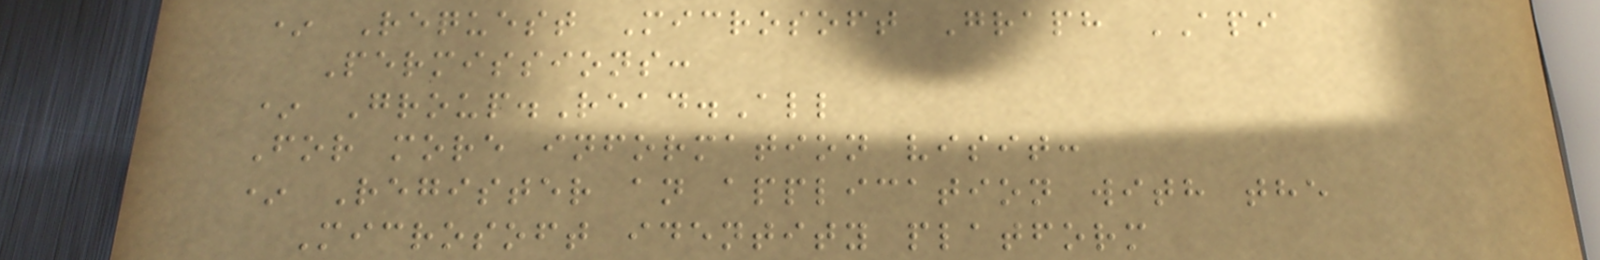* Request Microsoft Graph API
Permissions:
* Group.Read.All
For more information visit:
* Register an application with the
Microsoft identity platform
